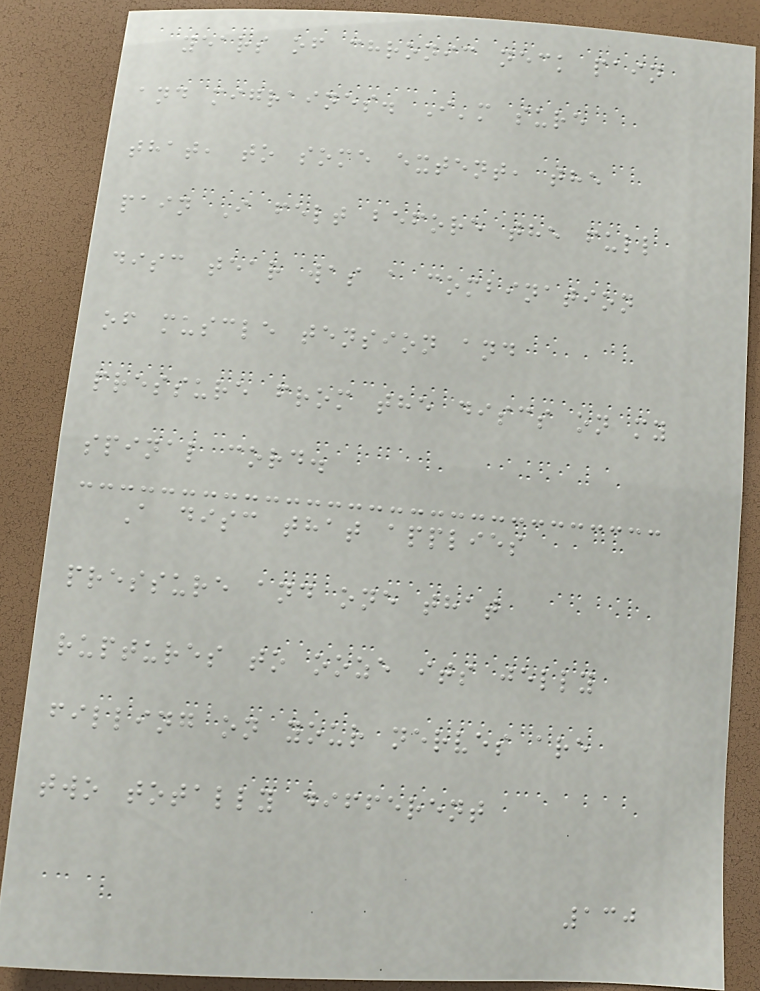years of chronic neck pain
and migraines. I'm sure
that, to some extent, the
pain I felt before the full
disc tear was a combination
of muscle tension and
pressure from the discs on my
spinal cord.
A disc that applies
pressure and one that
ruptures to ooze its jelly
filling on your nerves are
two totally different
130
